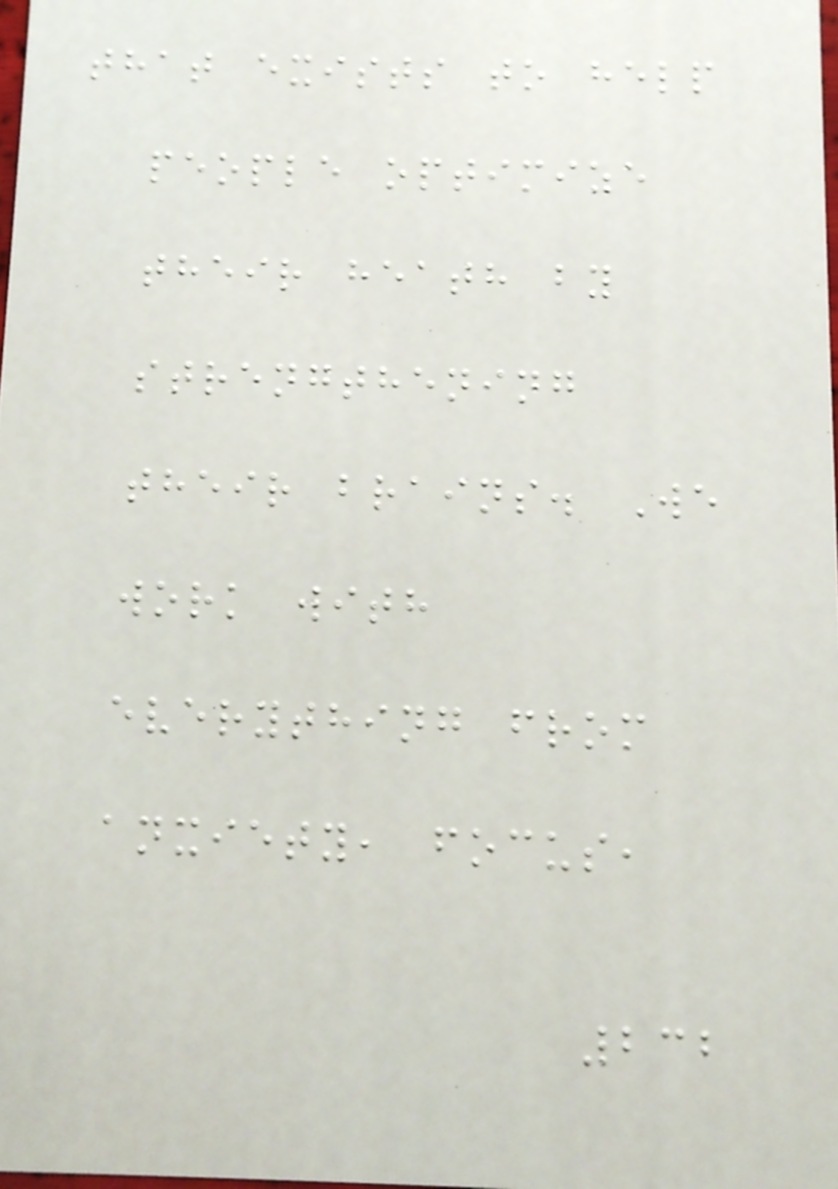that exists to help
people optimize
their heath by
strengthening
their brains. We
work with
everything from
anxiety, focus,
232
